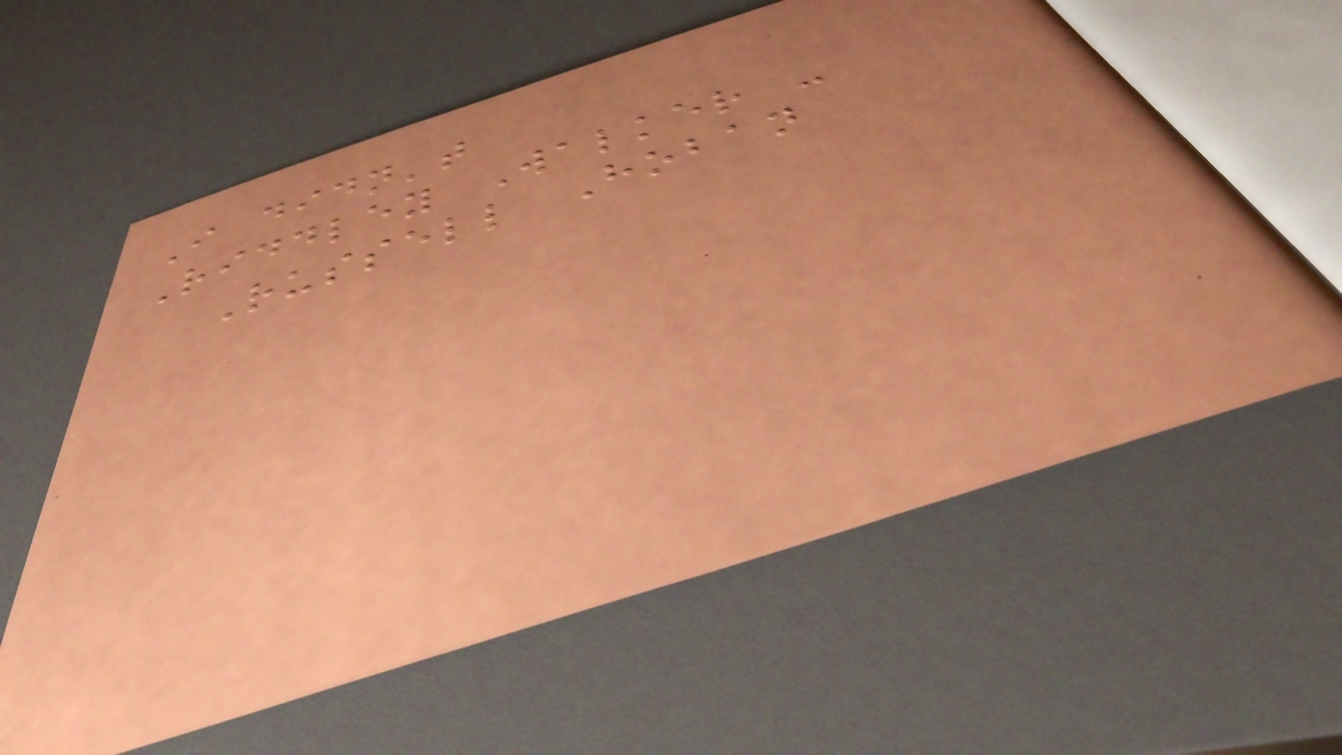I didn't
Riddley Walker -
Russell Hoban
